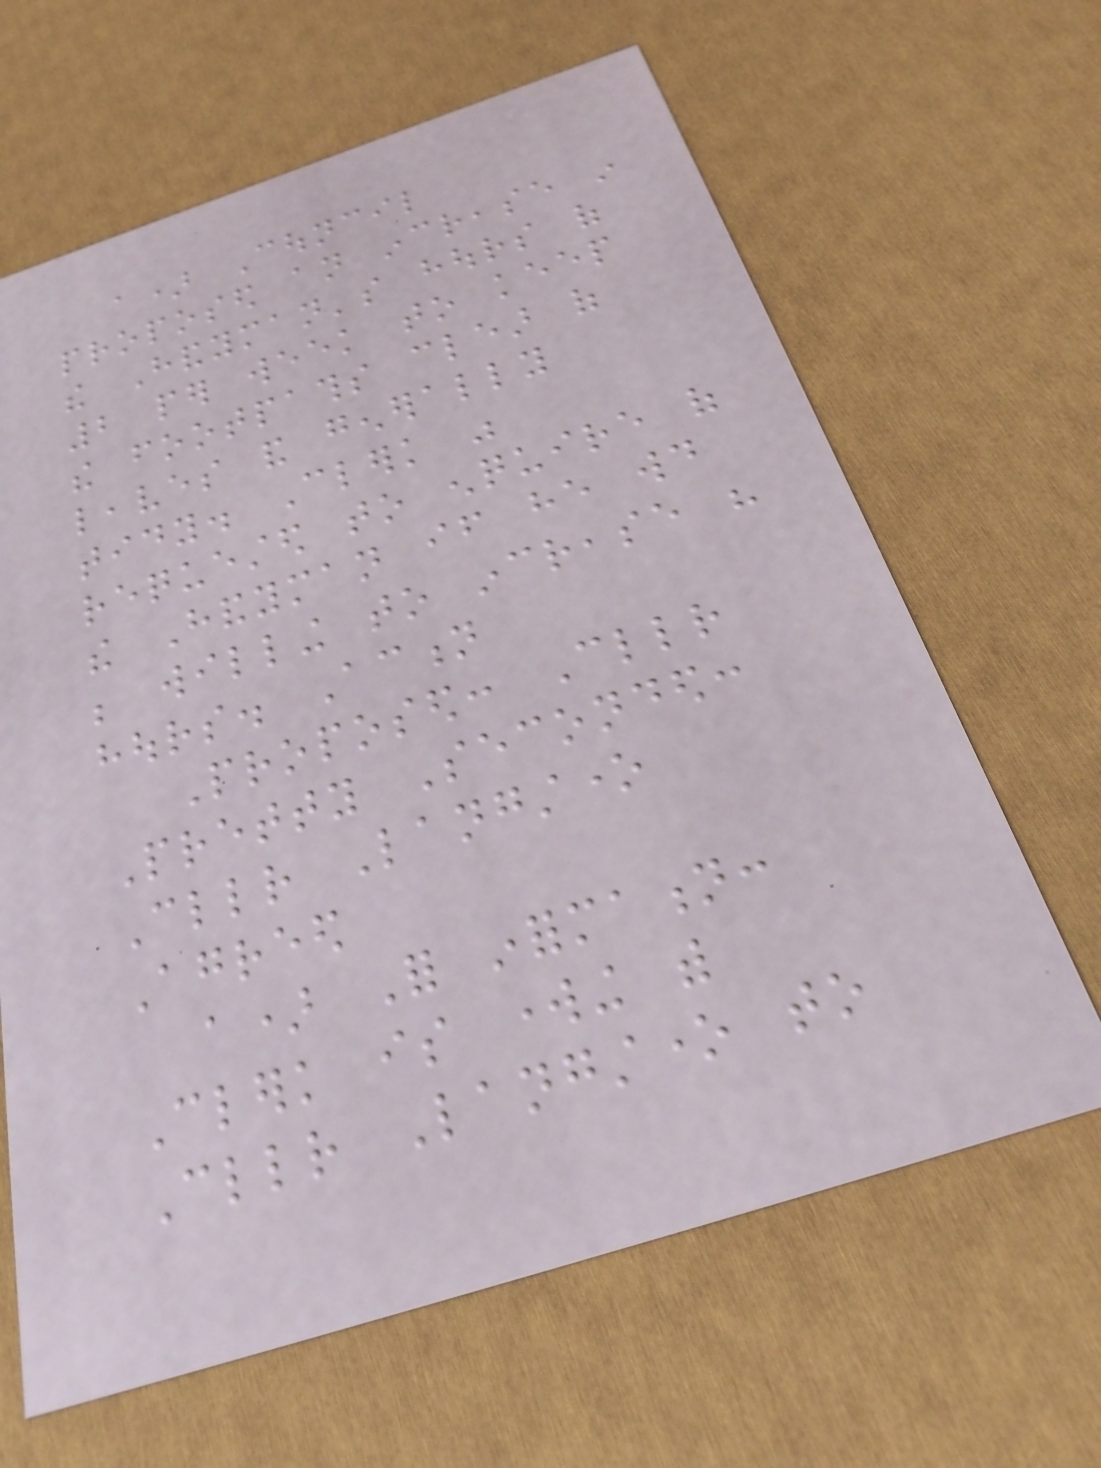a) Council
proposed an increase in
the Handyman's hours of
2 per week to keep
the footpaths clear of
leaves and generally
tidy. Clerk was
requested to enquire of
the Handyman if he would
be willing to increase his
hours. Action
Proposed: Cllr
Pretty Seconded:
Cllr Langstone
Agreed
a) For information:
Clerk is working with
Cllr Langstone to
